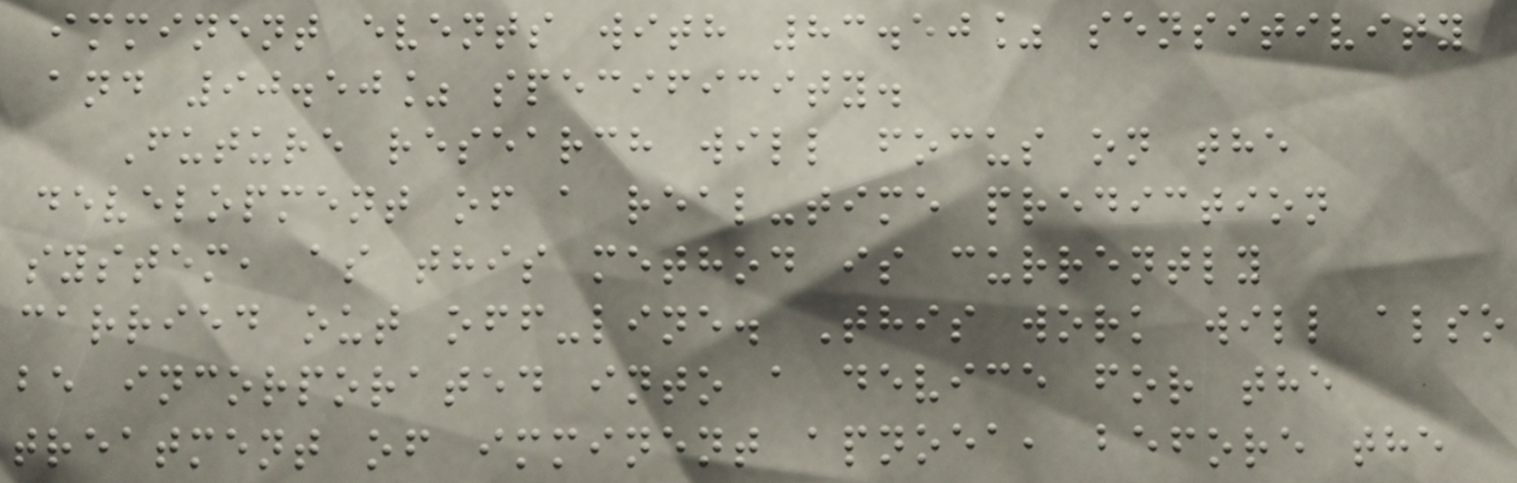imminent events with 83.50% sensitivity
and 90.50% specificity.
Future research will focus on the
development of a real-time prediction
system, as this method is currently
carried out off-line. This work will also
be incorporated into a device for the
treatment of imminent apnoea, before the
